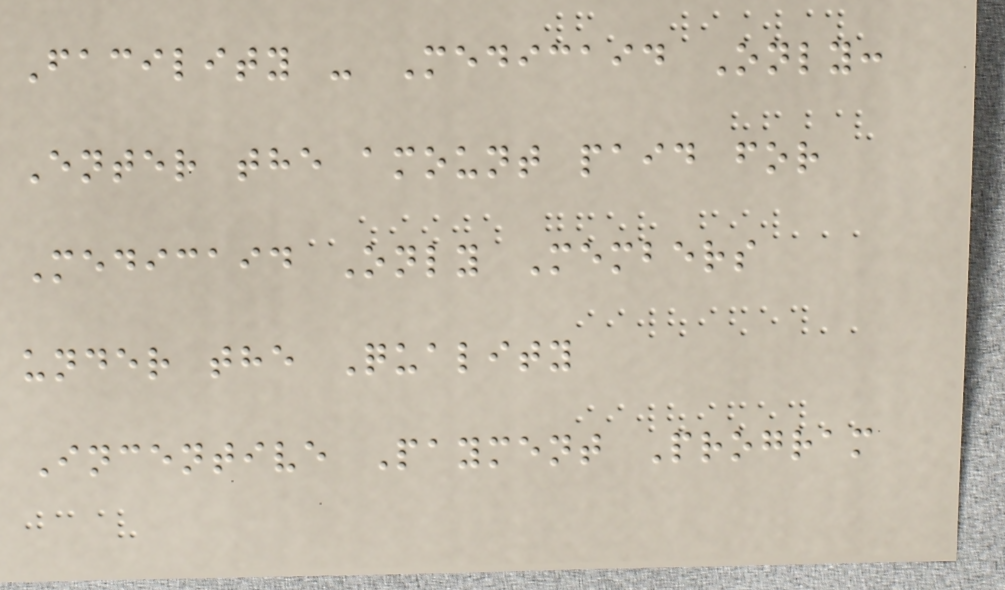Facility - Medicaid Only:
Enter the amount paid for
Medicaid Only Members
under the Quality
Incentive Payment Program
